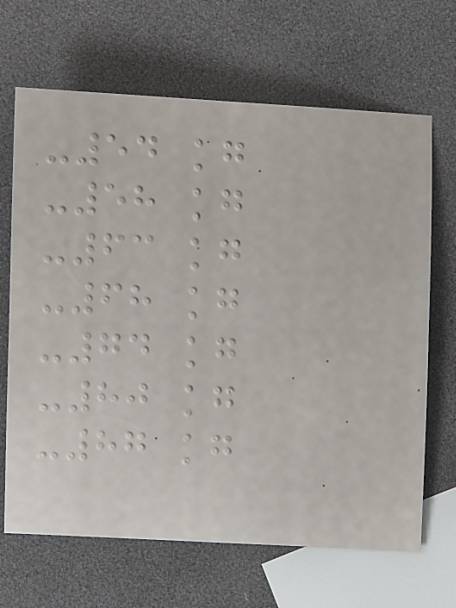-54 kg
-58 kg
-63 kg
-68 kg
-74 kg
-80 kg
-87 kg
